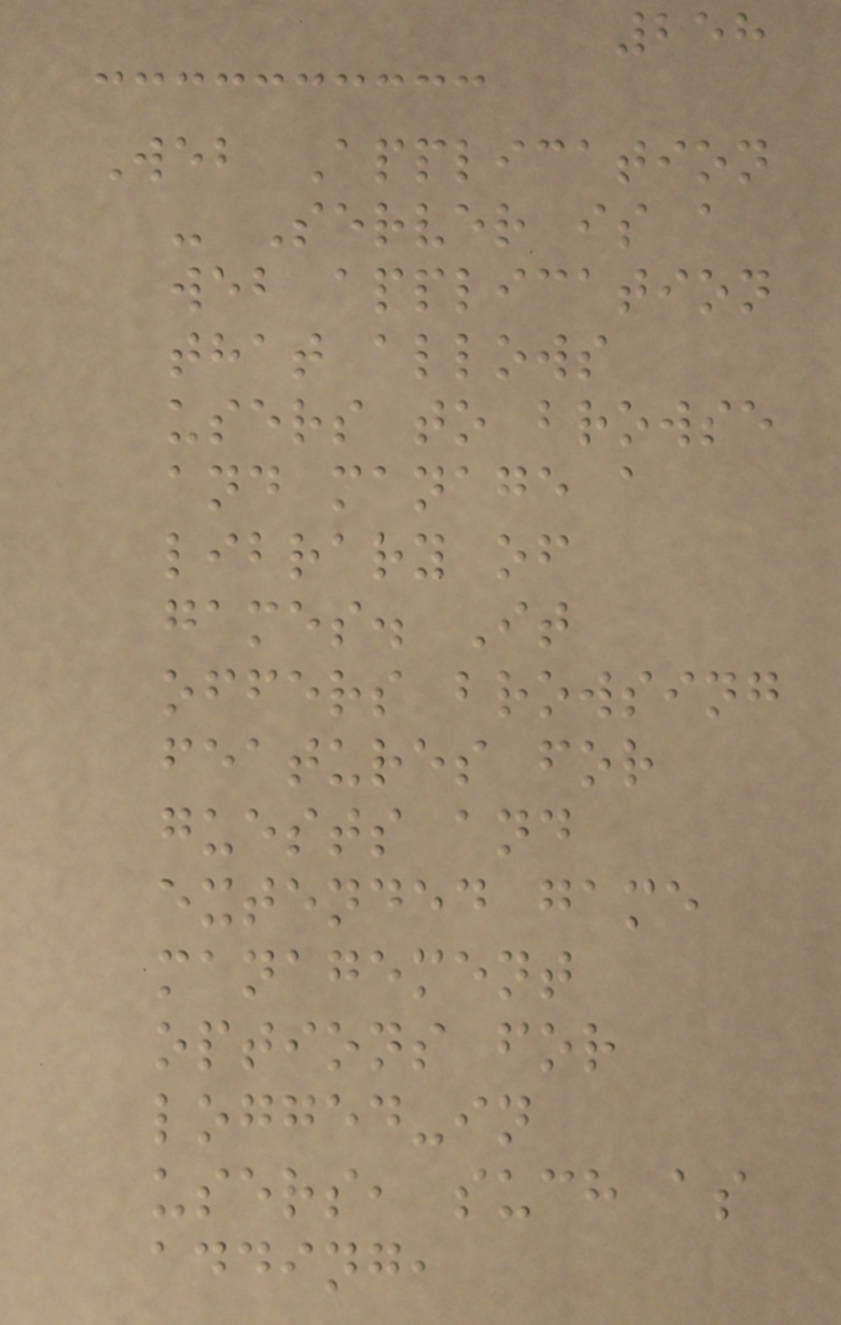258
Web Application
- Server is a
web application
that allows
users to browse
and manage a
library of
games. It
offers browsing
features for
guests and
extended game
management
options for
logged-in
users, such as
adding,
